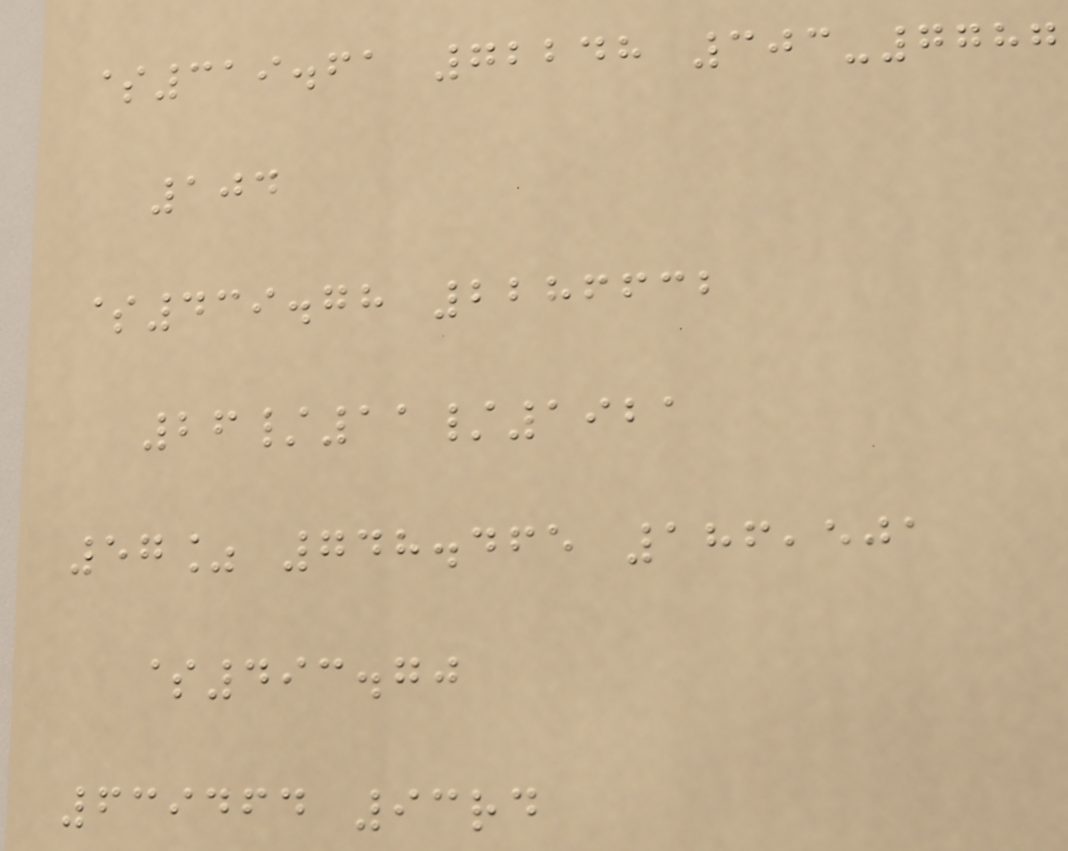$319.61 72248 303-7787
104
$439.78 2286632
26/11/1921
57% 748.465 186,501
$493.70
639464 93rd
